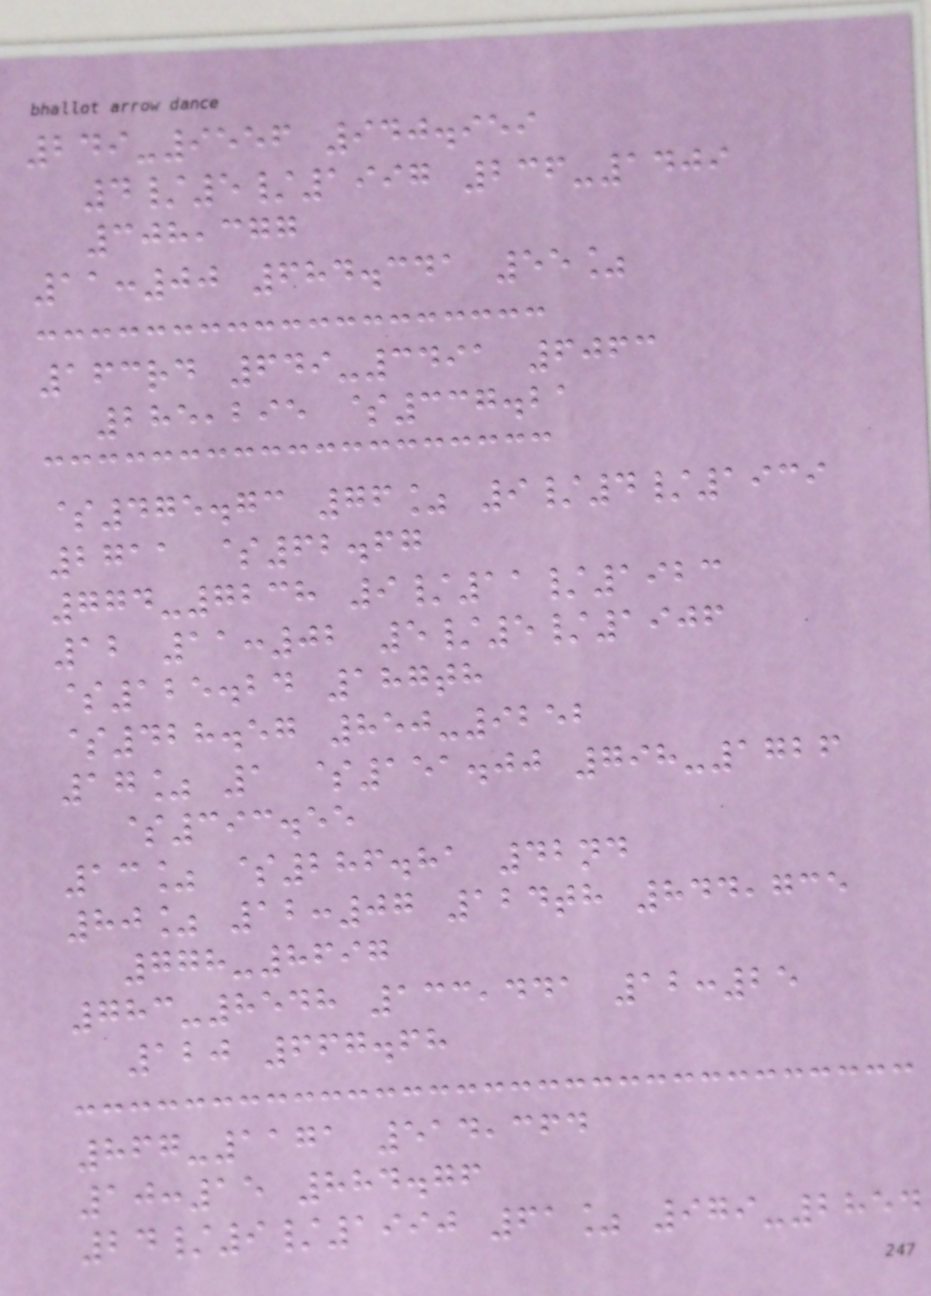249-9556 940.959
4/5/1997 236-1409
308,377
11:00 684.341 55%
163rd 649-3491 6063
285,295 $337.21
$475.73 76% 9/4/1939
2711 $62.67
774-7238 9/11/1923
12 11:02 5/5/1906
$125.24 187th
$428.57 850-9252
17% 1 $151.00 798-1726
$393.55
13% $286.81 42nd
80% 12:07 124th 844,735
778-8697
783-8548 133,441 12:25
120 667.68
867-1171 514,364
10:15 884.76
24/9/1990 61% 979-2854
